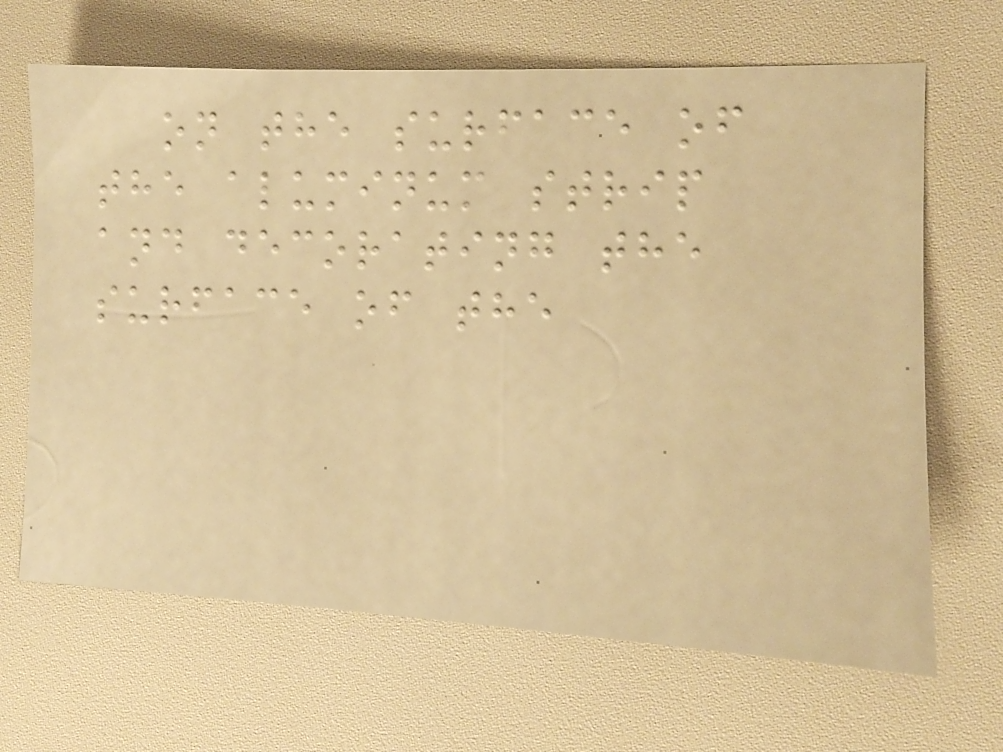on the surface of
the aluminum strip
and decorating the
surface of the
